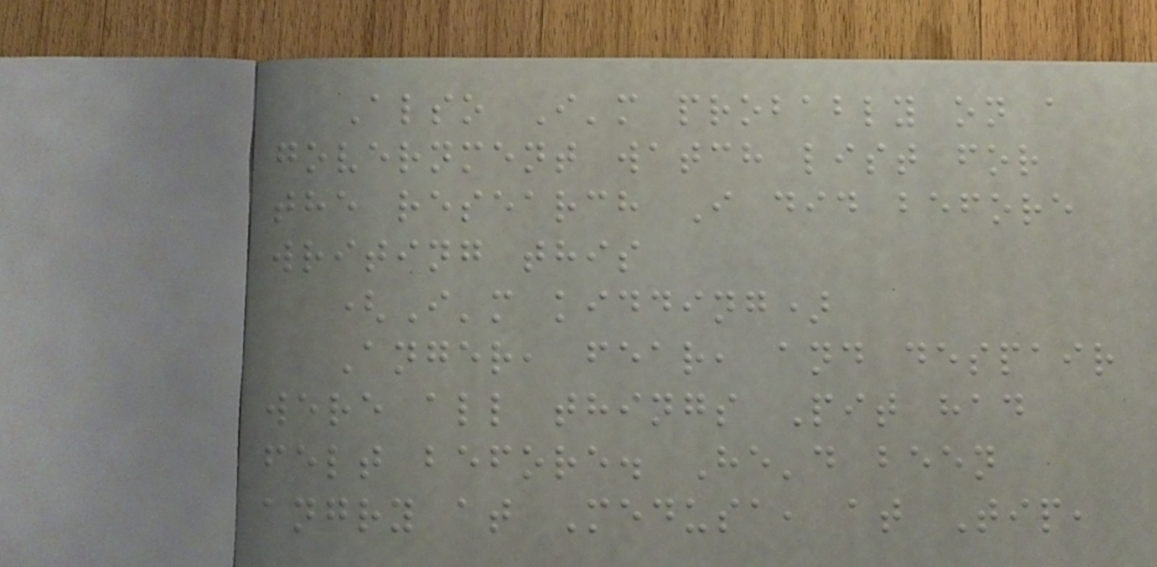Also I'm probably on a
government watch list for
the research I did before
writing this
(I'm kidding)
Anger, fear, and despair
were all things Pit had
felt before. He'd been
angry at Medusa, at Tip,
